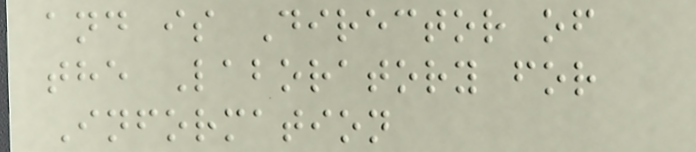and is Director of
the Laboratory for
Information
